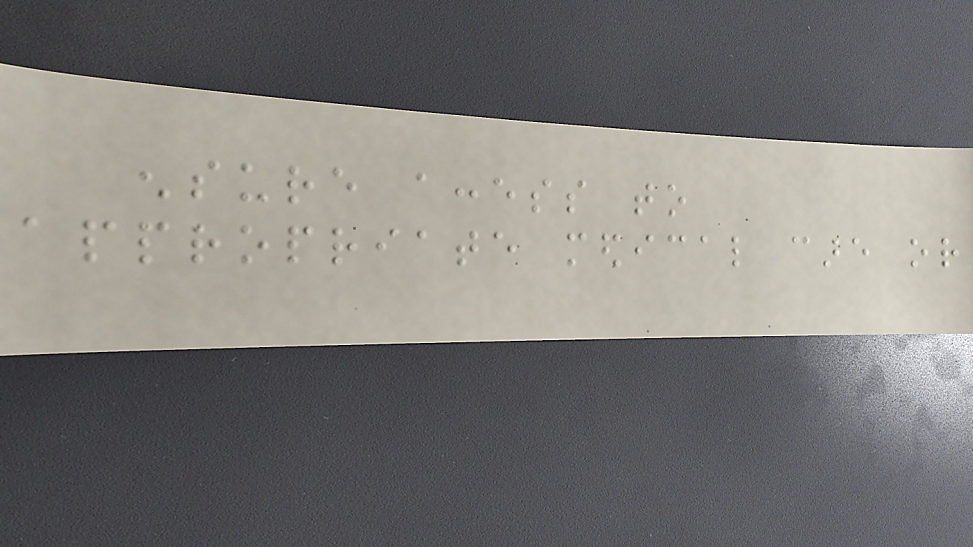ensure access to
appropriate medical care or
